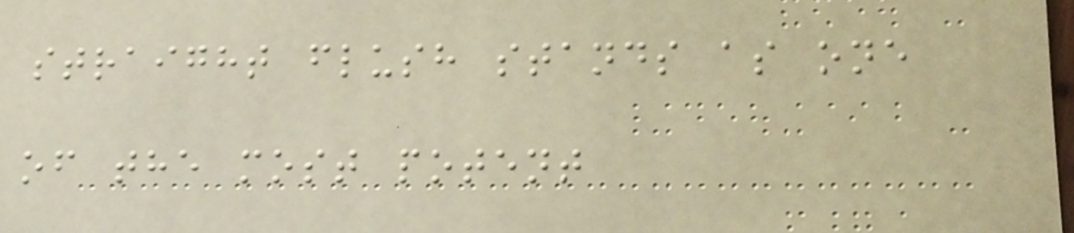straight flush stands as one
of the most potent
